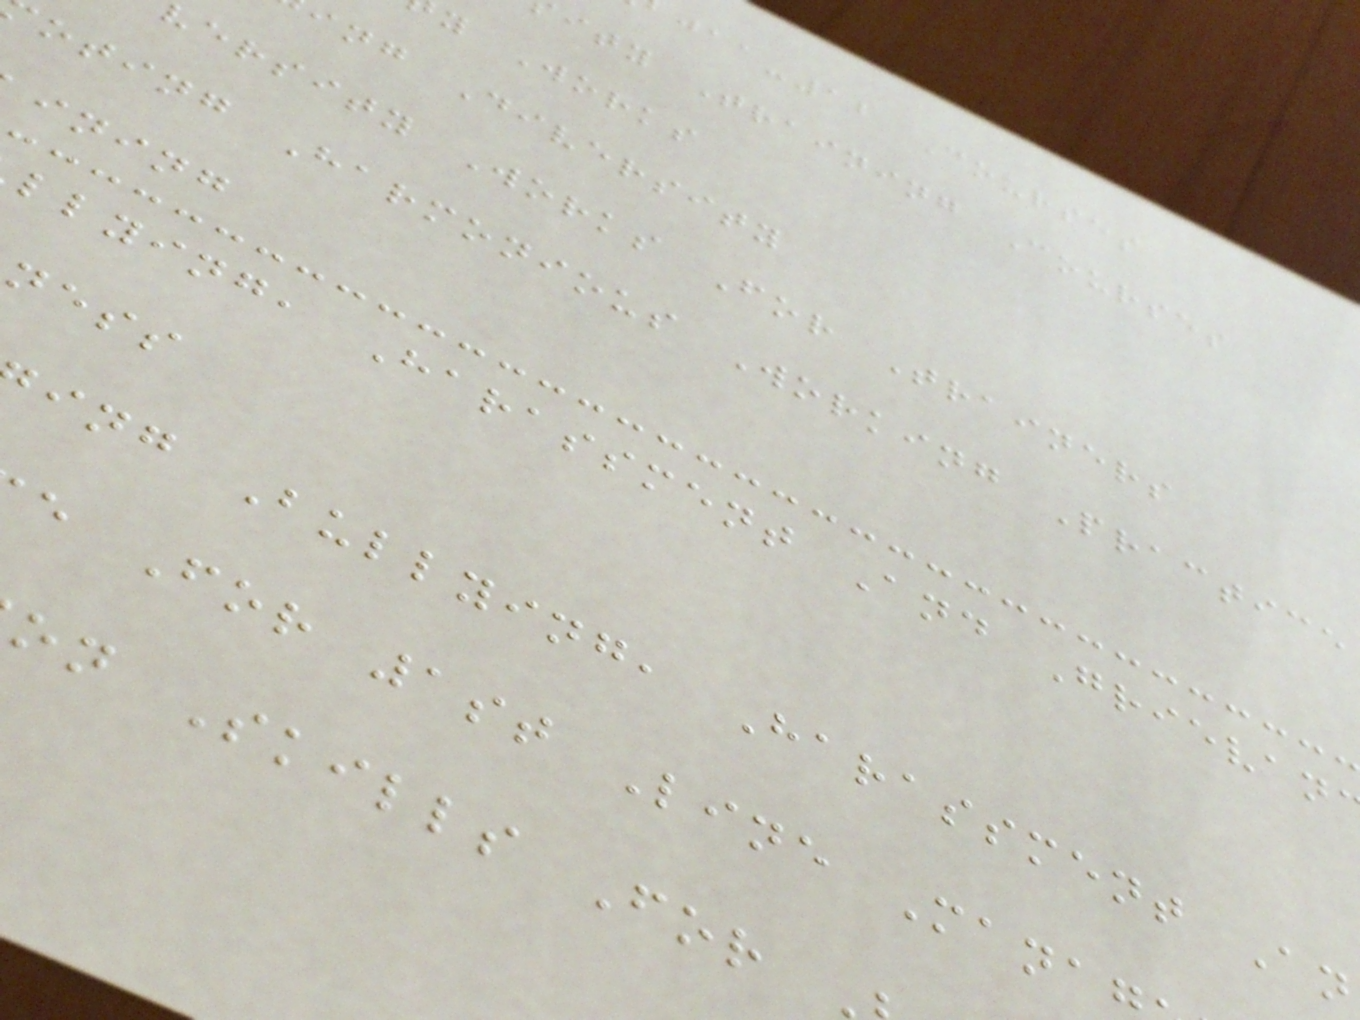-12 Courses
ity Training Courses
y Works
ing Diversity
versity Works For Trainers
oting Harmonious Working Practice
ining
llying, Harassment And Grievan
ness
ing Bullying, Harassment An
e For 1st Line Mana
on Skills For
